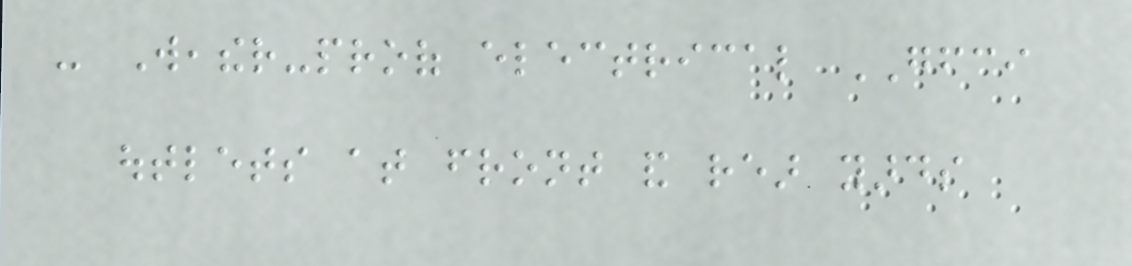- Weather-proof electrical GFCI
outlets at front and rear yards
